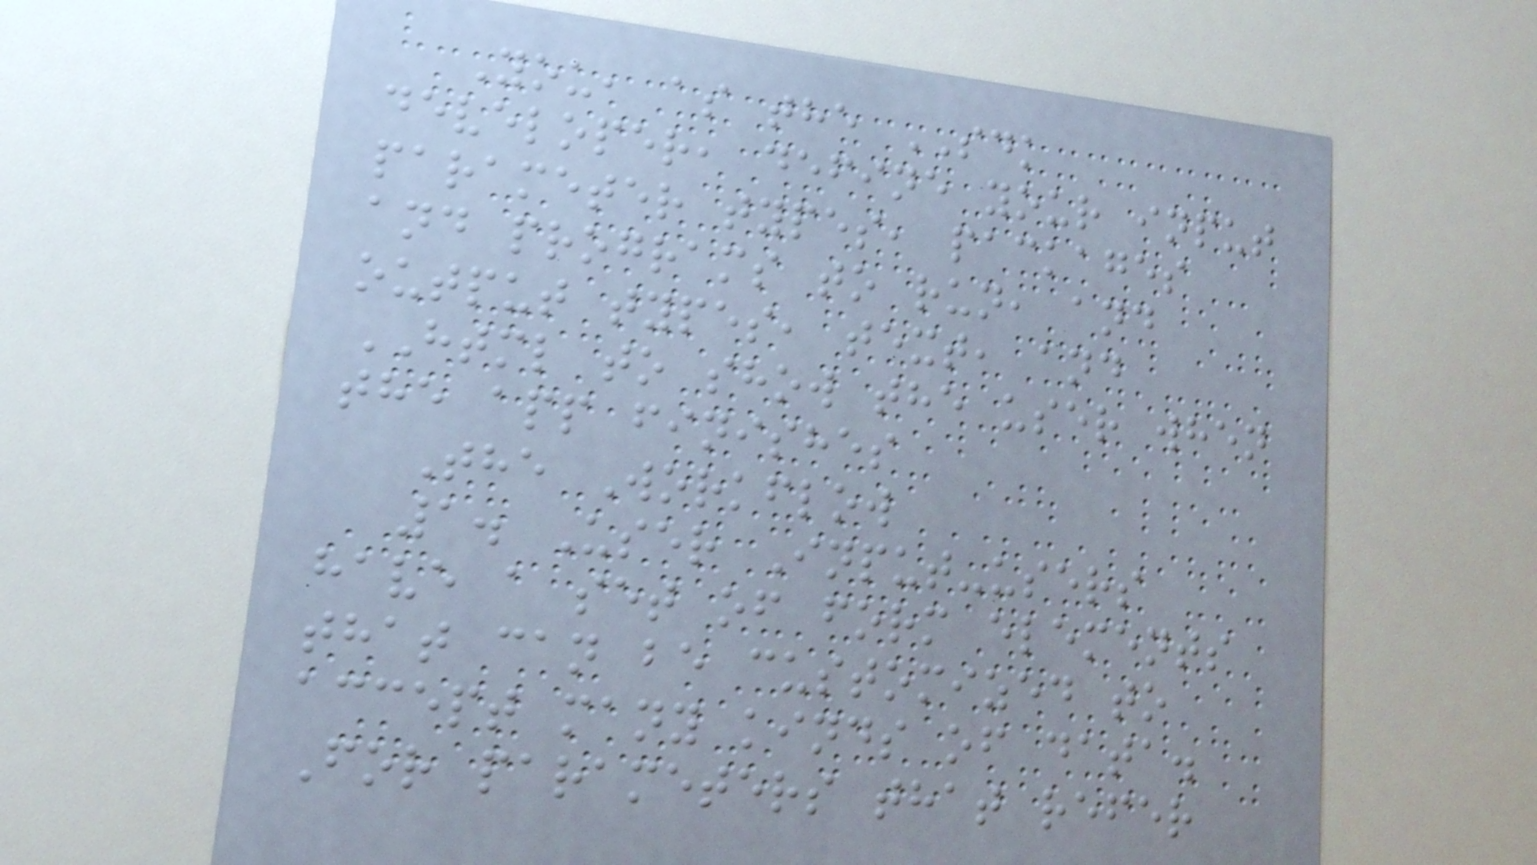You, as the SDK
developer, define your input
parameter types, packages
and programs to run, and
output types, text, and
HTML to show the user when
the app finishes
The Workflow
1. User Input-users
have a set of form elements
that can be customized to
accept many kinds of data.
For parameters that refer
